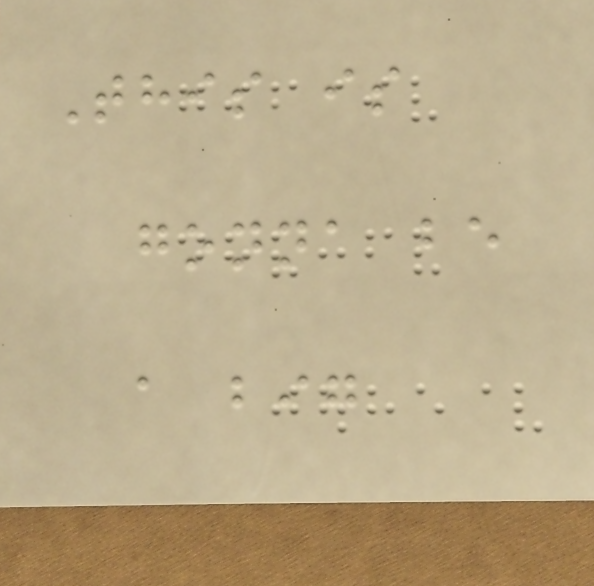This is
gonna be
a big
